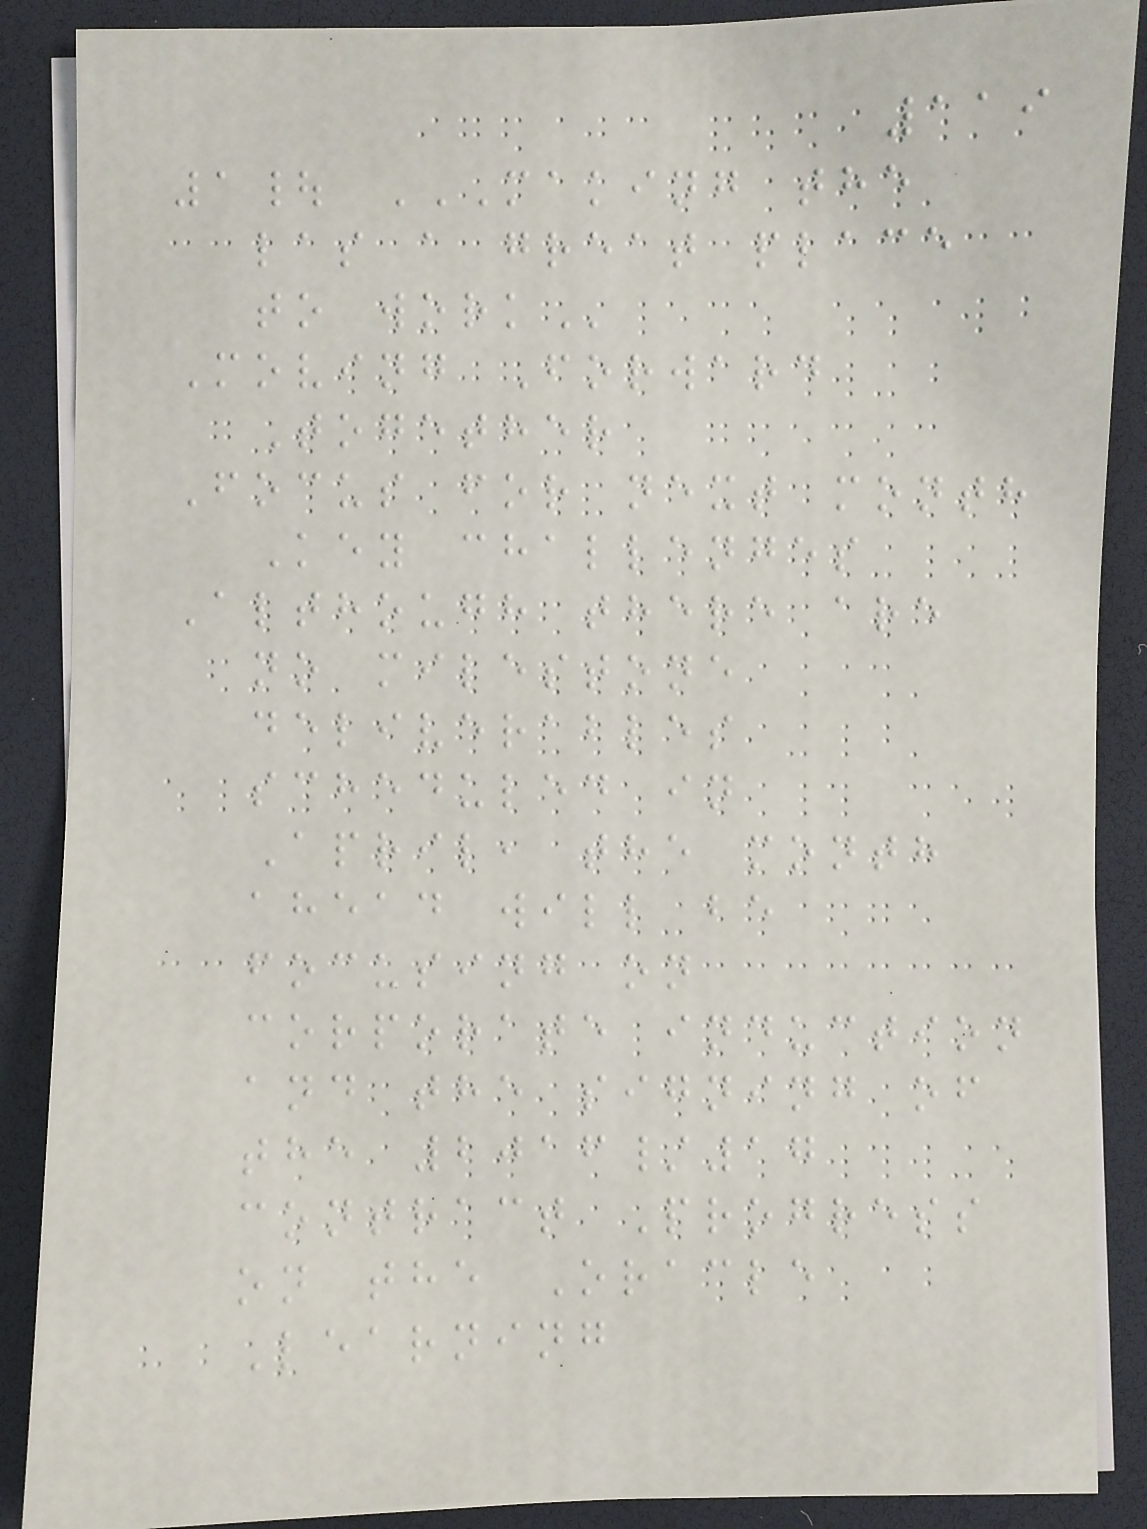119
1| MAKING THE
LAS A GREAT PLACE
TO WORK
Moving Forward
Together
Focus for next month
Key challenges
Although there are
no milestone
deliverables
scheduled in
April, the month
ahead will be
focusing on
corporate induction
and the signing of
the 2016/17
contract Progress
on the Oracle
Learning
